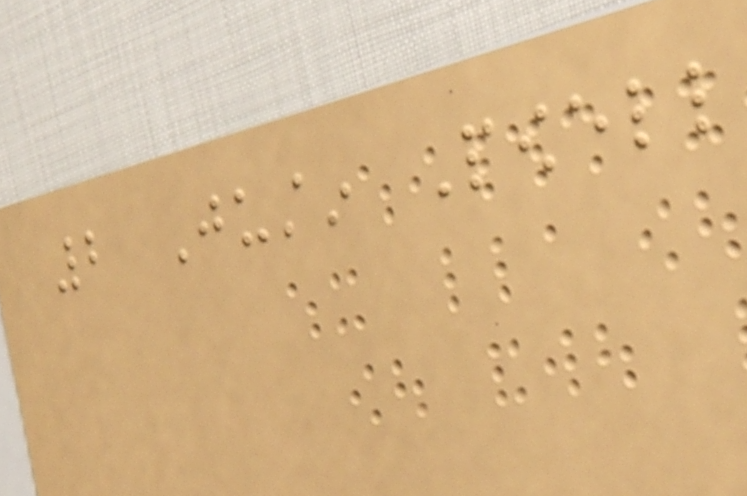2 Justin Powell
